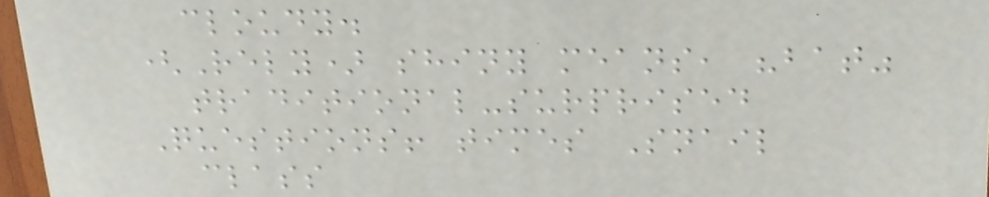cloudy.
(Rely) shiny means, "bat"
traditional-surprised
Questions! times Snail
class
